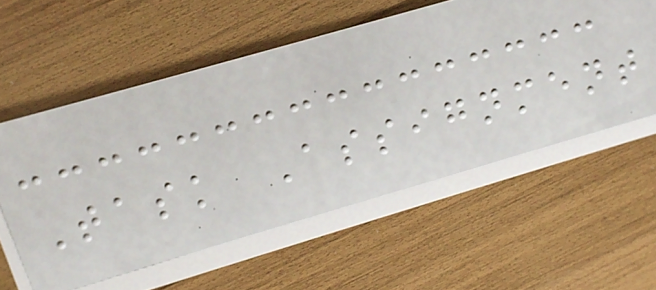Task Assignment
